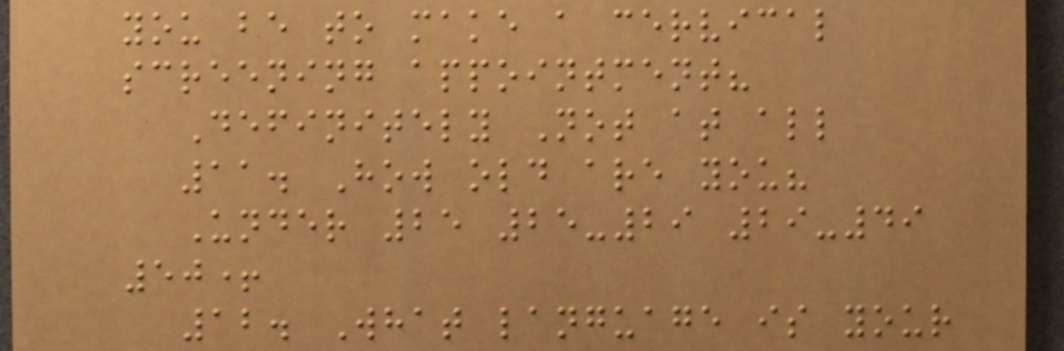you be to make a cervical
screening appointment?
Definitely Not at all
11. How old are you?
Under 25 25-29 29-49
50+
12. What language is your
